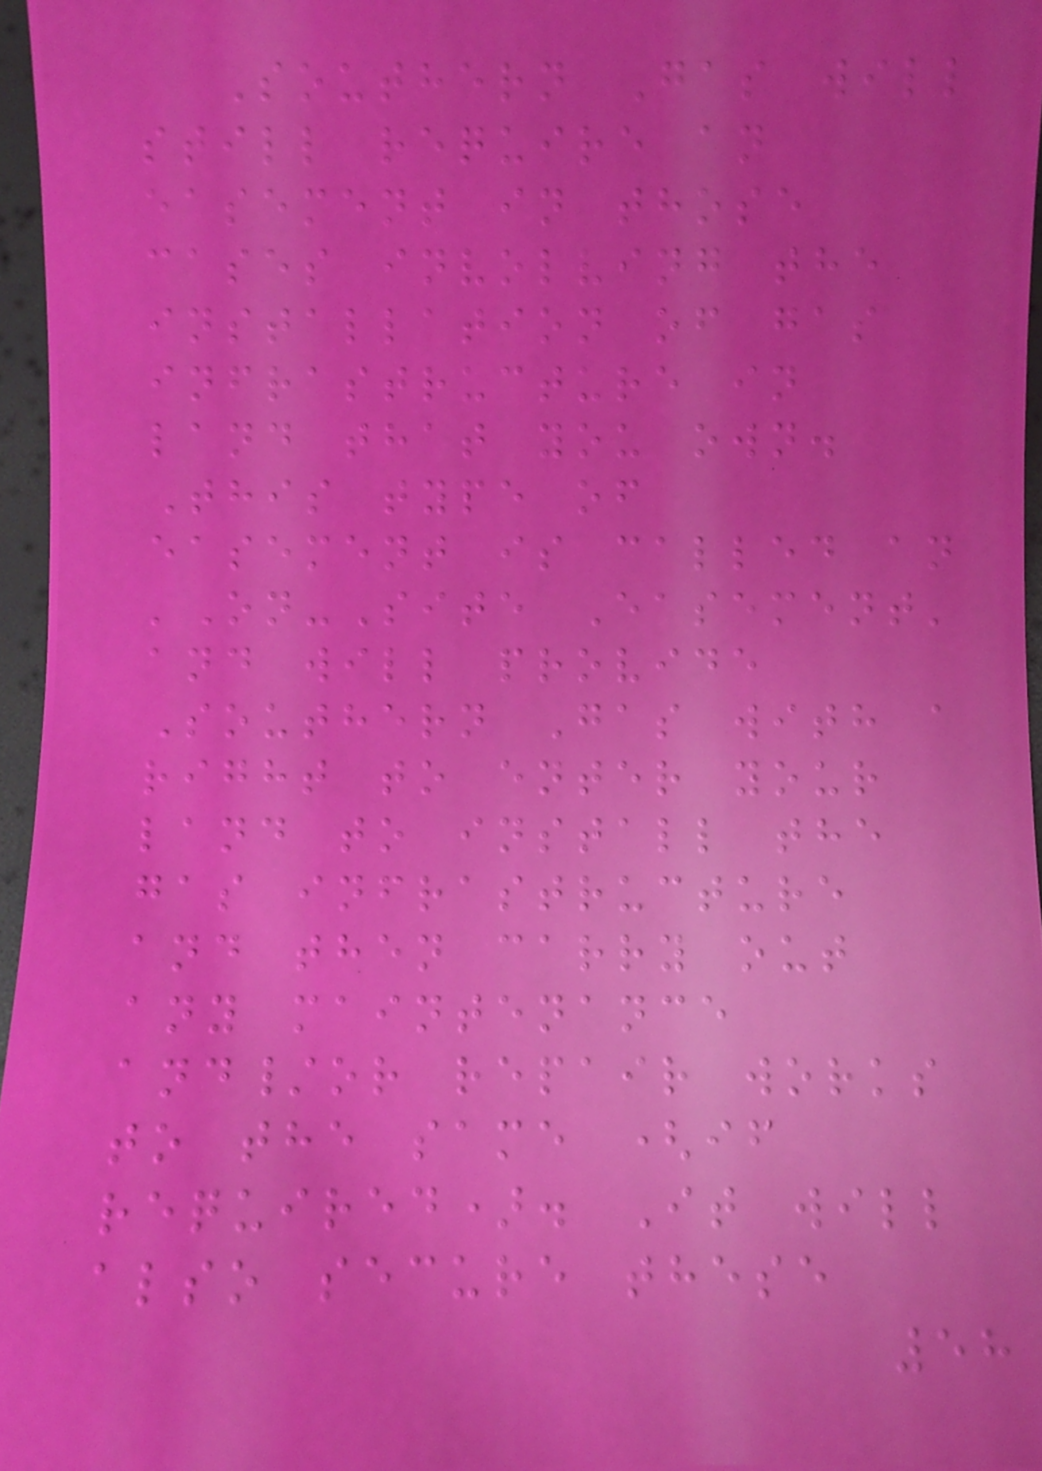Southern Gas will
still require an
easement in those
cases involving the
installation of gas
infrastructure in
land that you own.
This type of
easement is called an
'On-Site Easement'
and will provide
Southern Gas with a
right to enter your
land to install the
gas infrastructure
and then carry out
any maintenance
and/or repair works
to the same (if
required). It will
also secure these
58
